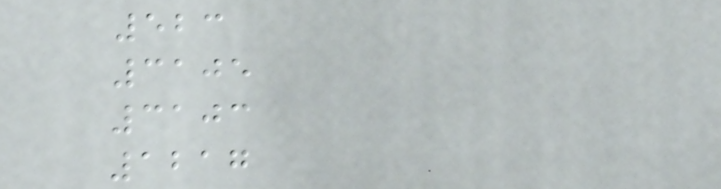523
3105
3103
1217
